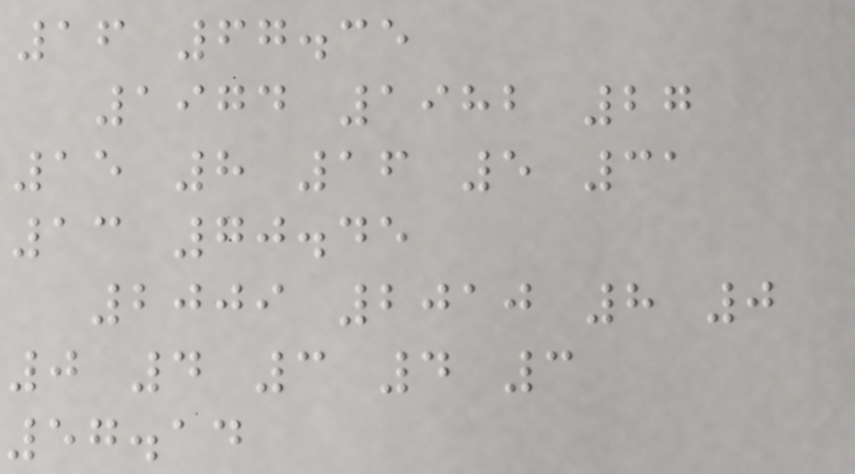16 67.35
1974 1982 27
15 8 16 5 31
13 70.45
2009 2010 8 0
0 4 3 4 3
57.14
